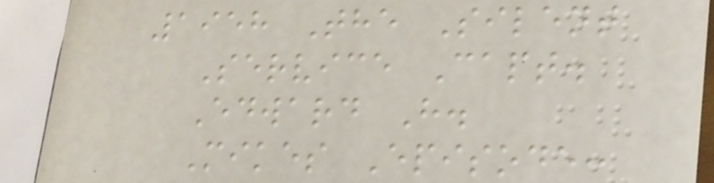1958 The Silent
Service Capt.
Edward H.
Mikes Episode:
